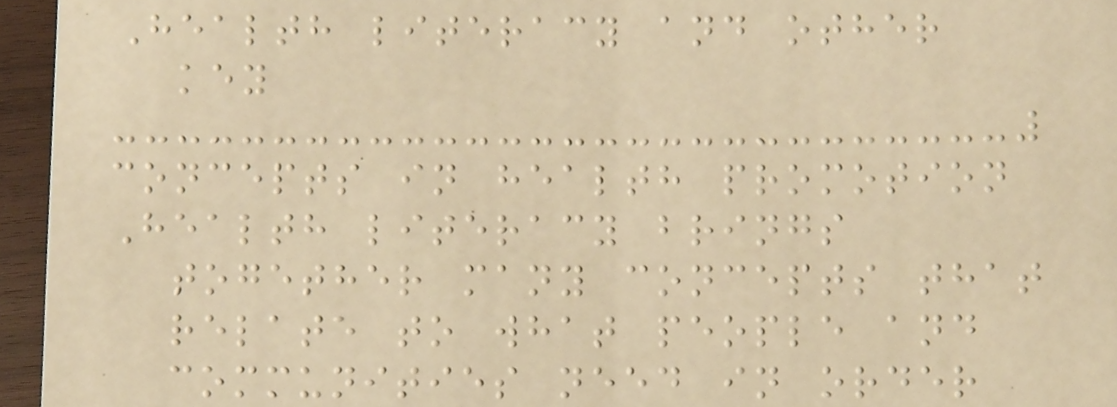Health literacy and other
key
concepts in health promotion
Health literacy brings
together many concepts that
relate to what people and
communities need in order
